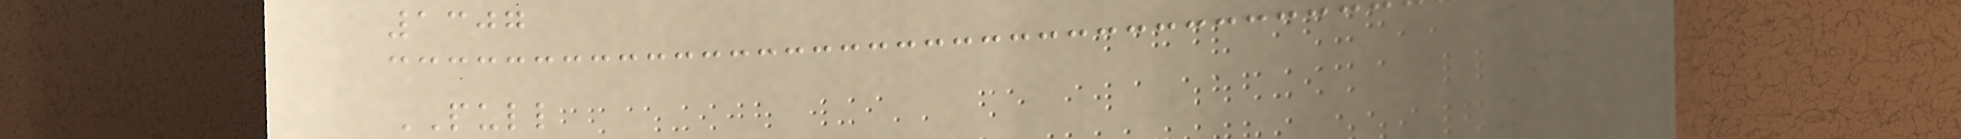1307
PULL
